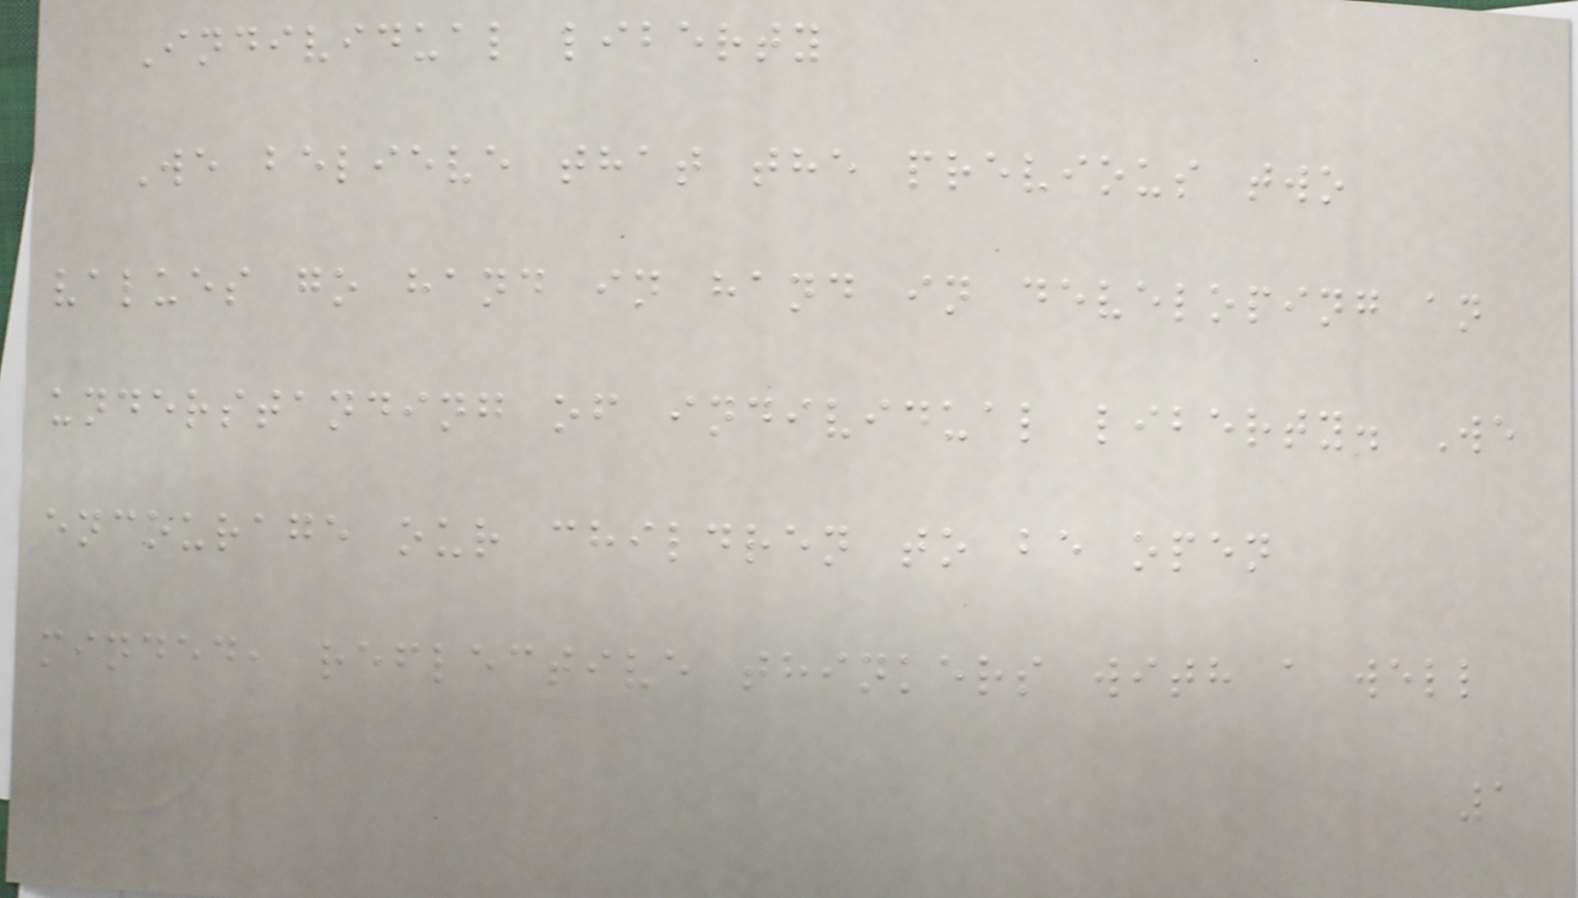Individual liberty
We believe that the previous two
values go hand in hand in developing an
understanding of individual liberty. We
encourage our children to be open
minded, reflective thinkers with a well
1
